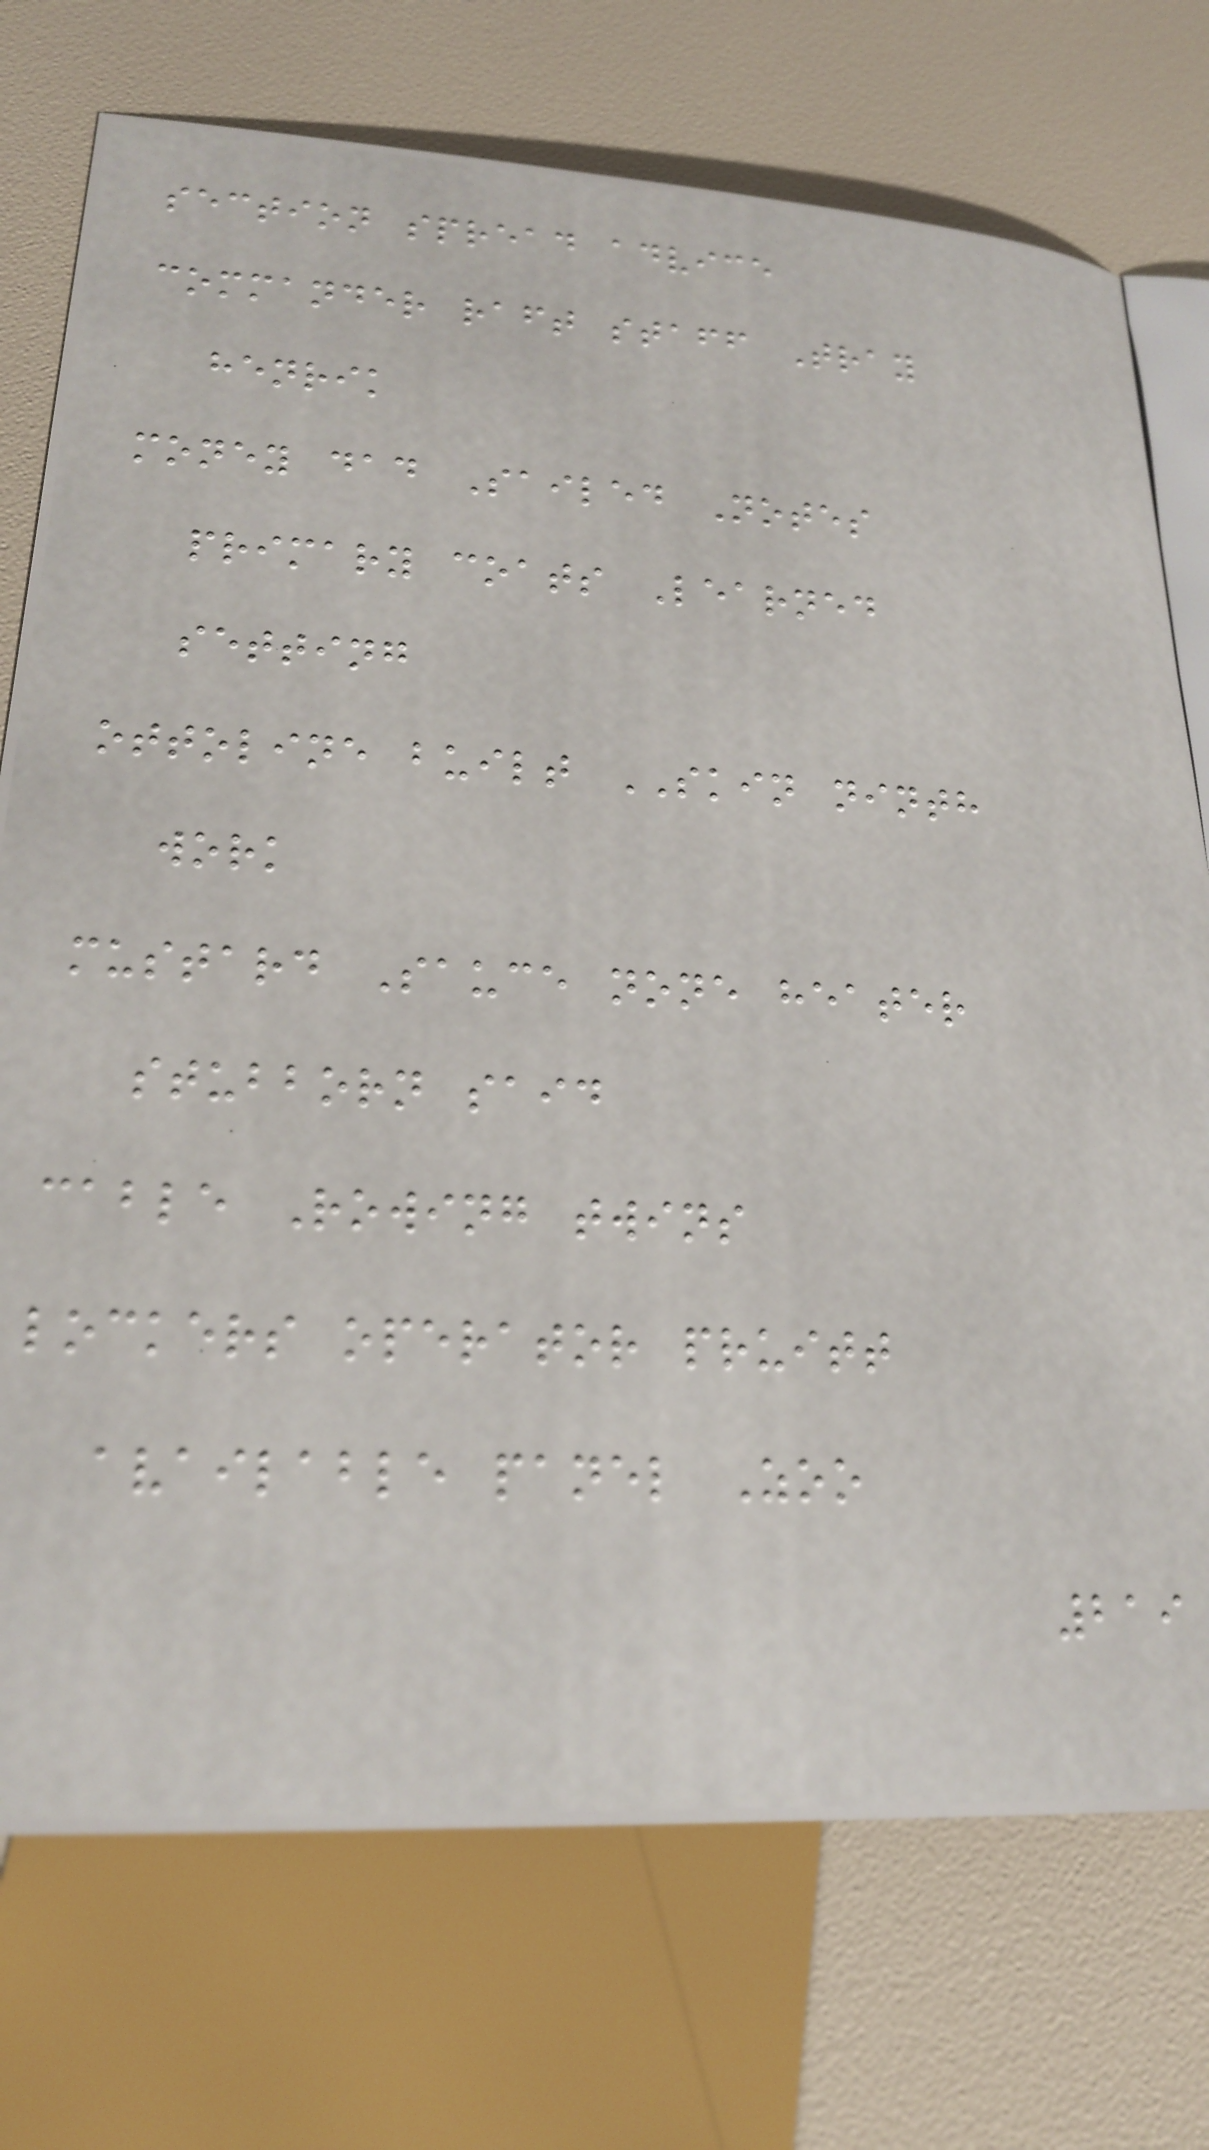section spread advice
commander raft staff Tray
henrik
money dad Sailed Notes
primary coats Learned
setting
ottoline built SKIN ninth
work
mustard Sauce none heater
stubborn said
cable Rowing twins
lockers operator pruitt
available panel Zoo
219
